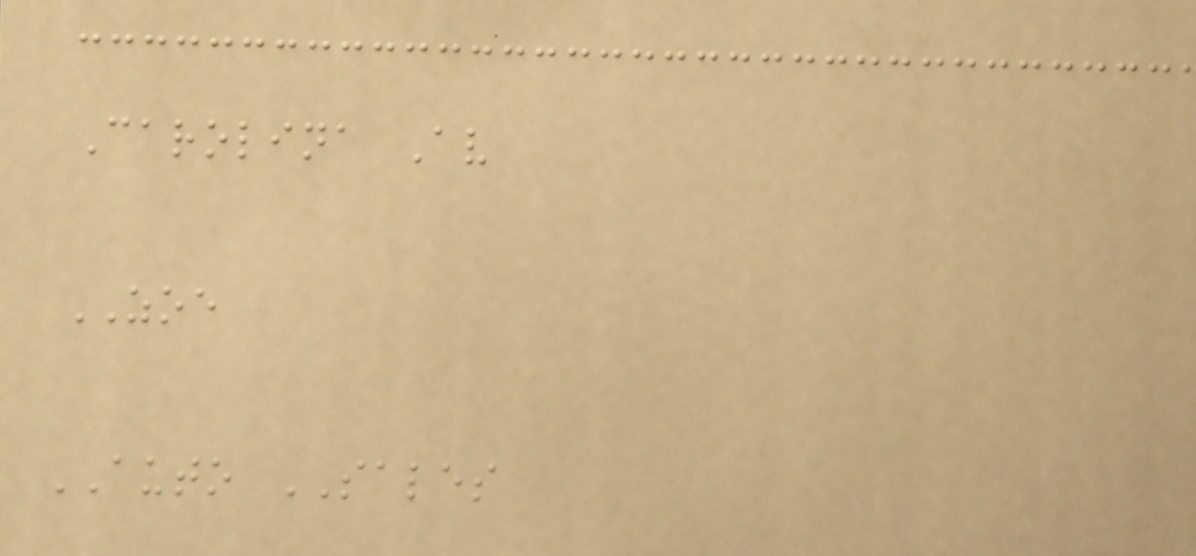Carolina Av
ZOE
AUTO SALES
